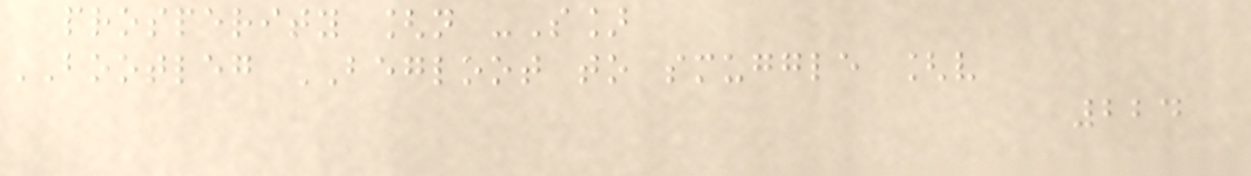prosperity [n -S]
BOOTLEG BEGLOOT to smuggle [v
224
